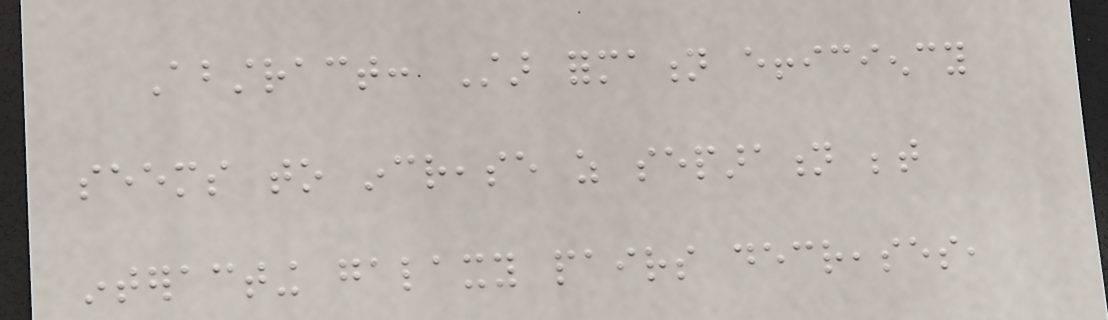Abstract: Star formation efficiency
seems to increase as separation between
interacting galaxy pairs decreases,
